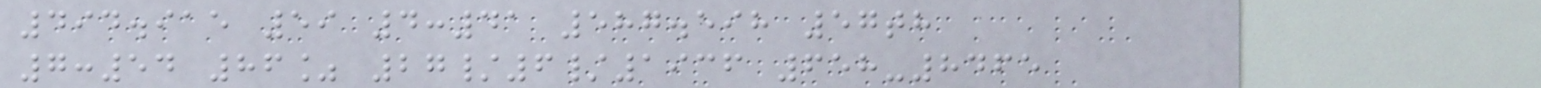494.915 59 4:41 587.598 57th
7:54 86% 27/6/1936 658-8465
